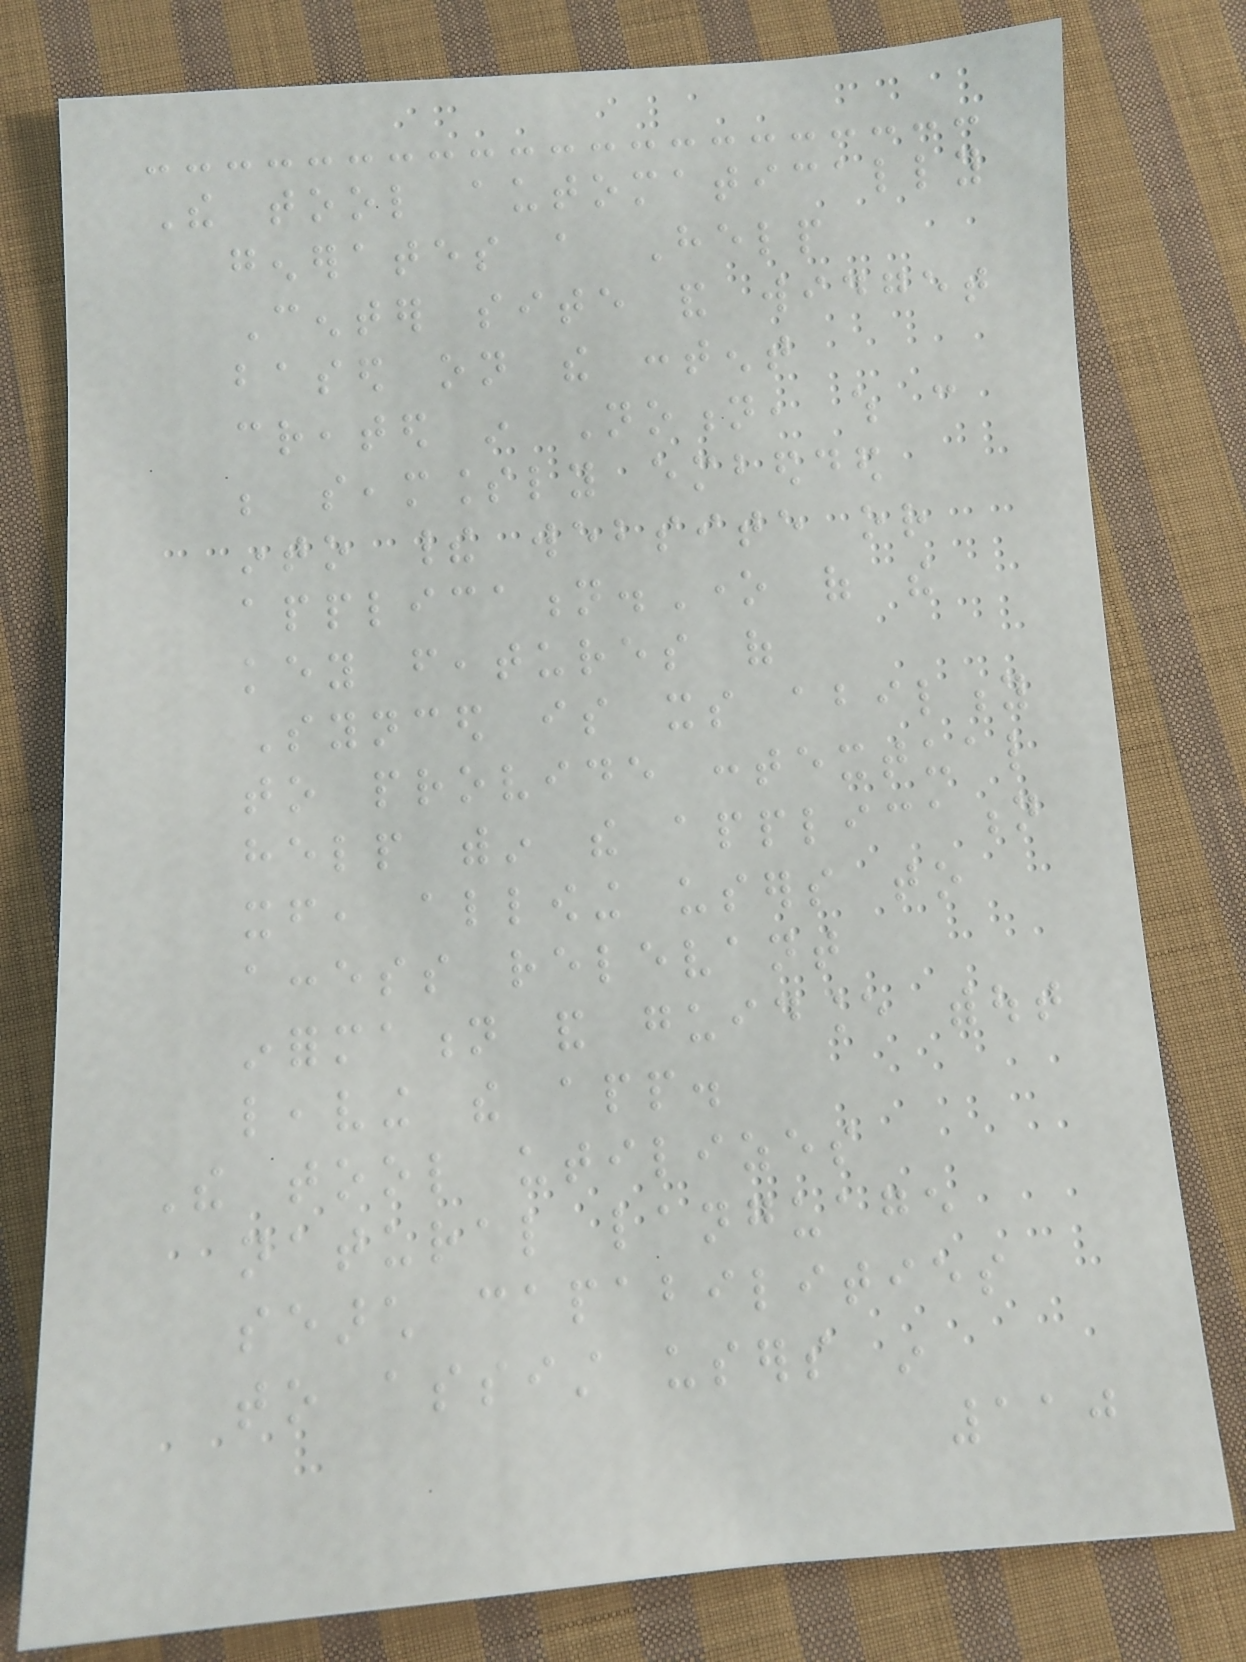The tool automatically
generates a Help
Center site and widget
based on the content
created in Notion, which can
be seamlessly embedded
into their website or
application.One of the
key features of
Synced is its ability
to provide contextual
help within the application
itself, allowing users to
access relevant
information and guidance without
leaving the app.
The tool utilizes
natural language
search capabilities
to assist users in
110
